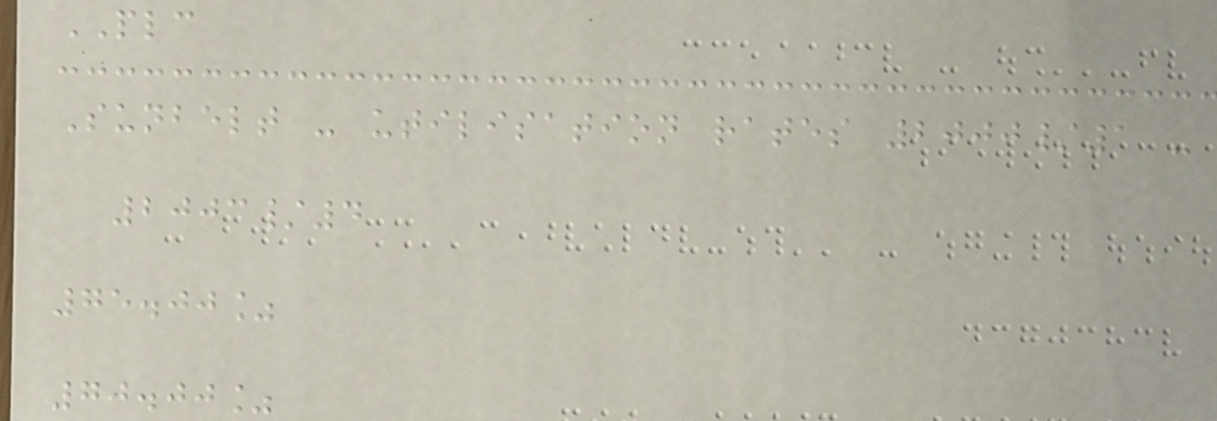PLC
Sunbelt - utilisation rates 2000/1 -
2003/4
75.00%
70.00%
